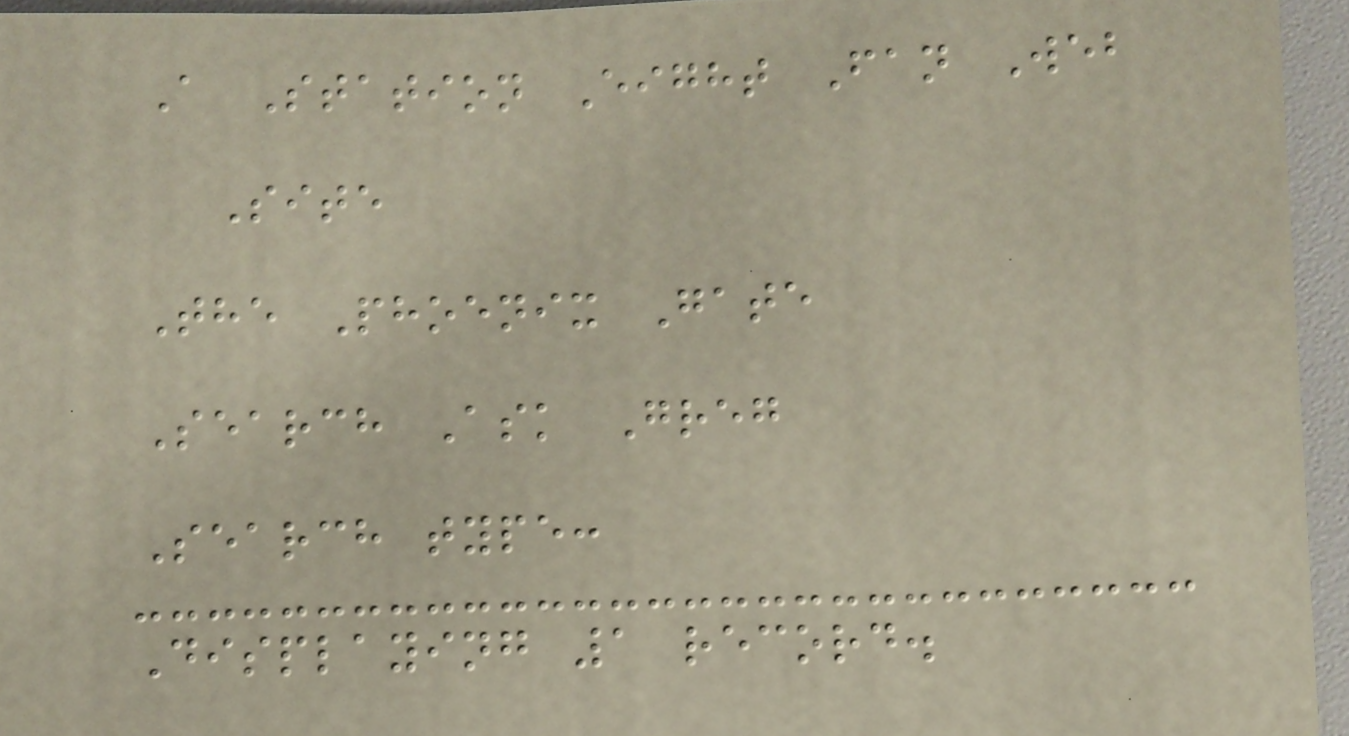A Station Eight Fan Web
Site
The Phoenix Gate
Search Ask Greg
Search type:
Displaying 1 record.
